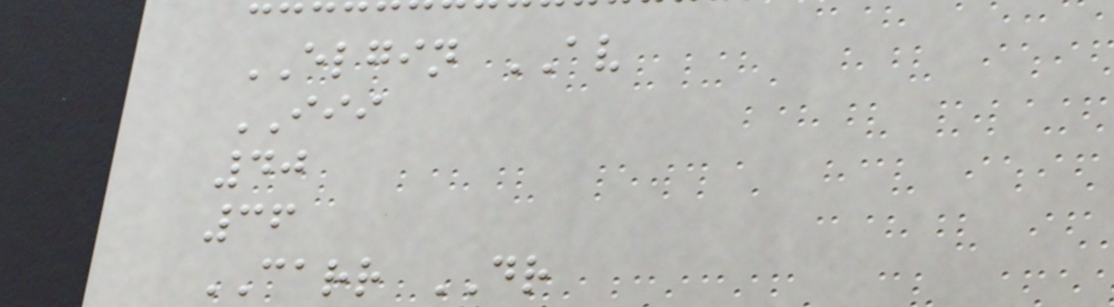ELGIN AV
III
40
36
CARR DR
